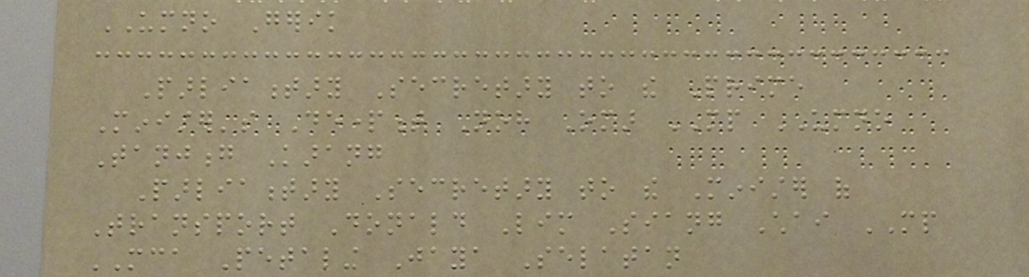UMNO Gerik
Parliamentary Secretary to the Prime
Minister's Department Noh Omar MP UMNO
Tanjong Karang
Parliamentary Secretary to the Minister of
Transport Donald Lim Siang Chai MP
MCA Petaling Jaya Selatan
